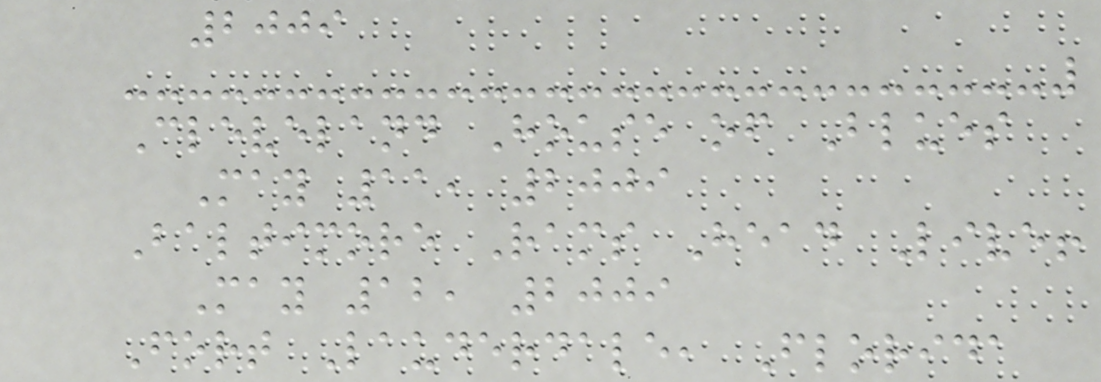2009
Cleveland House of Blues
May 11, 2009
Baltimore Rams Head Live!
May 12, 2009
Fort Lauderdale, Florida
